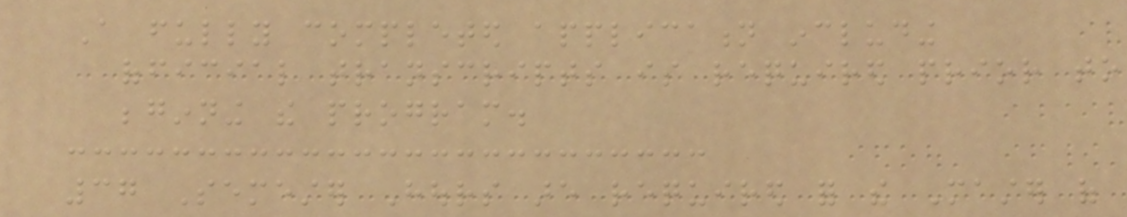A fully completed application including
official transcripts is required prior to
beginning the program.
37 Semester Hours are required for the Master of
